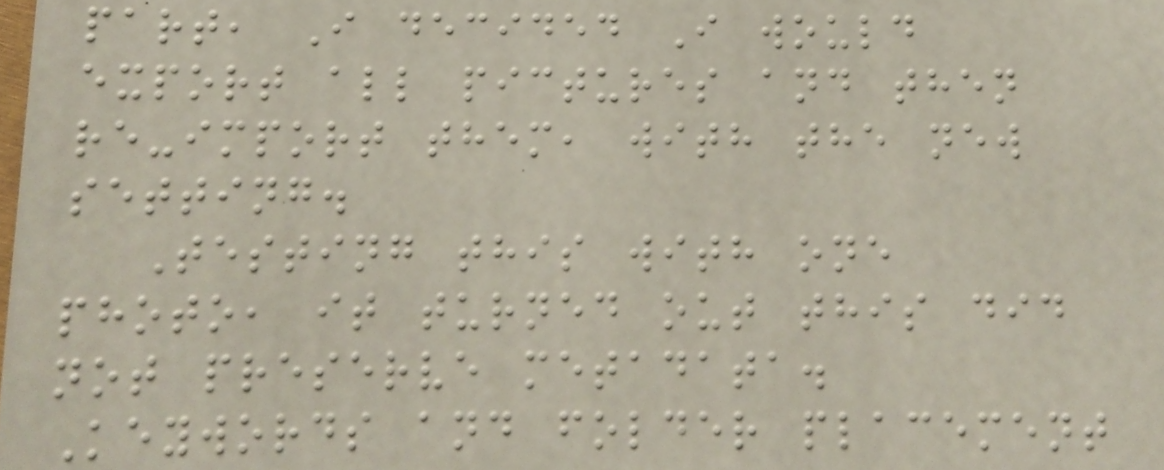part, I decided I would
export all pictures and then
re-import them, with the new
setting.
Testing this with one
photo, it turned out this did
not preserve metadata.
Keywords and folder placement
